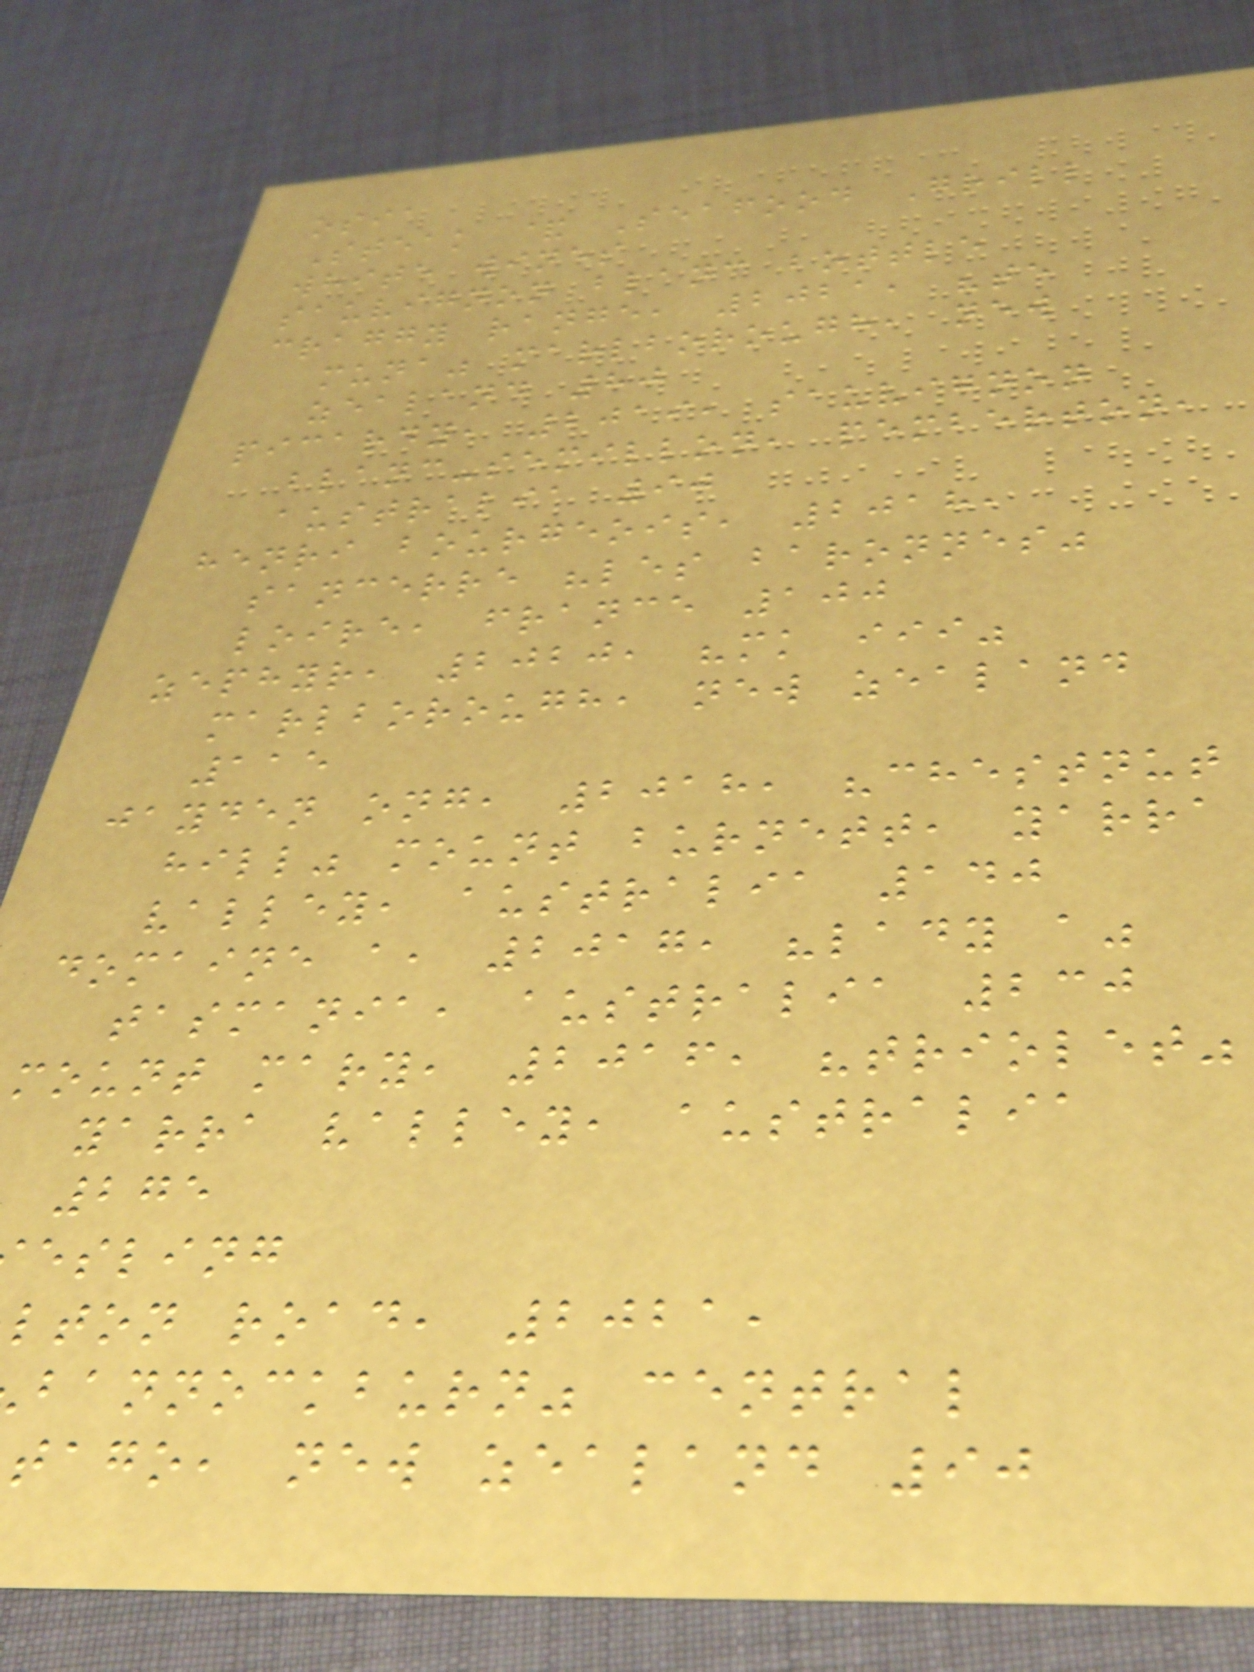osia
Steak & Seafood Grill
white wines
sauvignon blanc bottle
craggy range, 2021, "te
muna" marlborough, new
zealand 80
picardy, 2019, sauvignon
blanc-semillon, pemberton,
australia 90
henri bourgeois, 2018,
sancerre "les baronnes"
loire, france 100
zephyr, 2020, "mk iii"
marlborough, new zealand
115
jayden ong, 2018, "chestnut
hill" mount burnett, yarra
valley, australia 140
domaine a, 2017, "lady a"
tasmania, australia 230
mount mary, 2016, "triolet"
yarra valley, australia
275
esling
lton road, 2021,
bannockburn" central
tago, new zealand 90
